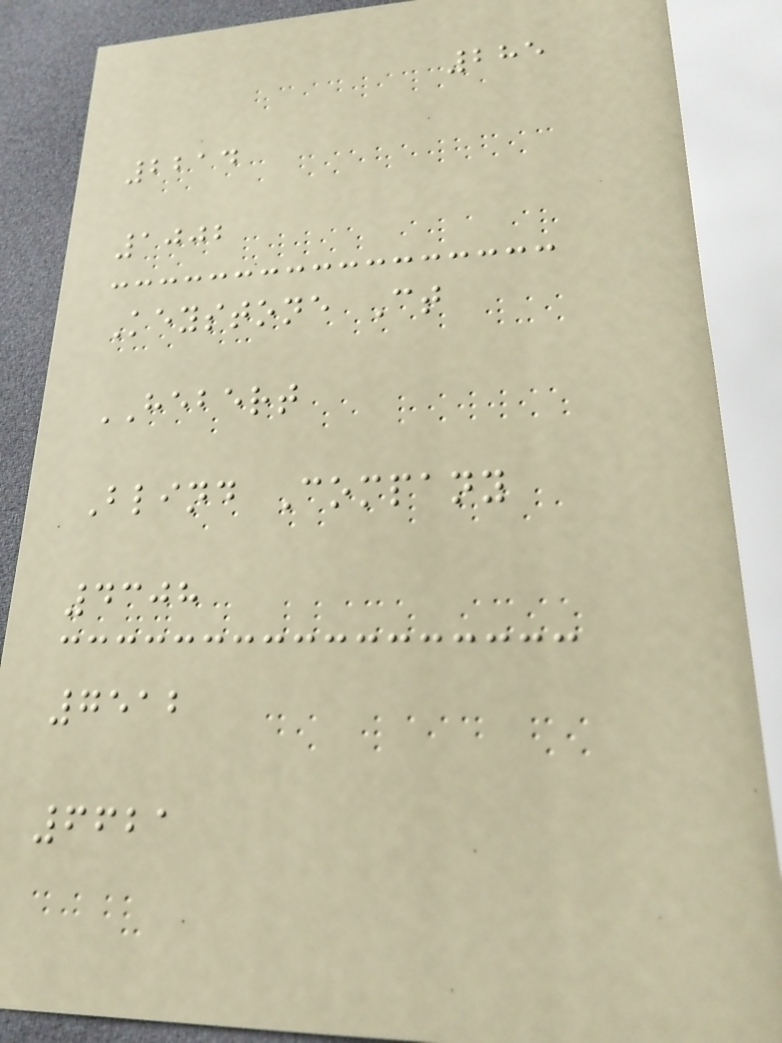285
2214
1002
Keystone Ct
HEBERT
Blind Company
4308
7512
6621
